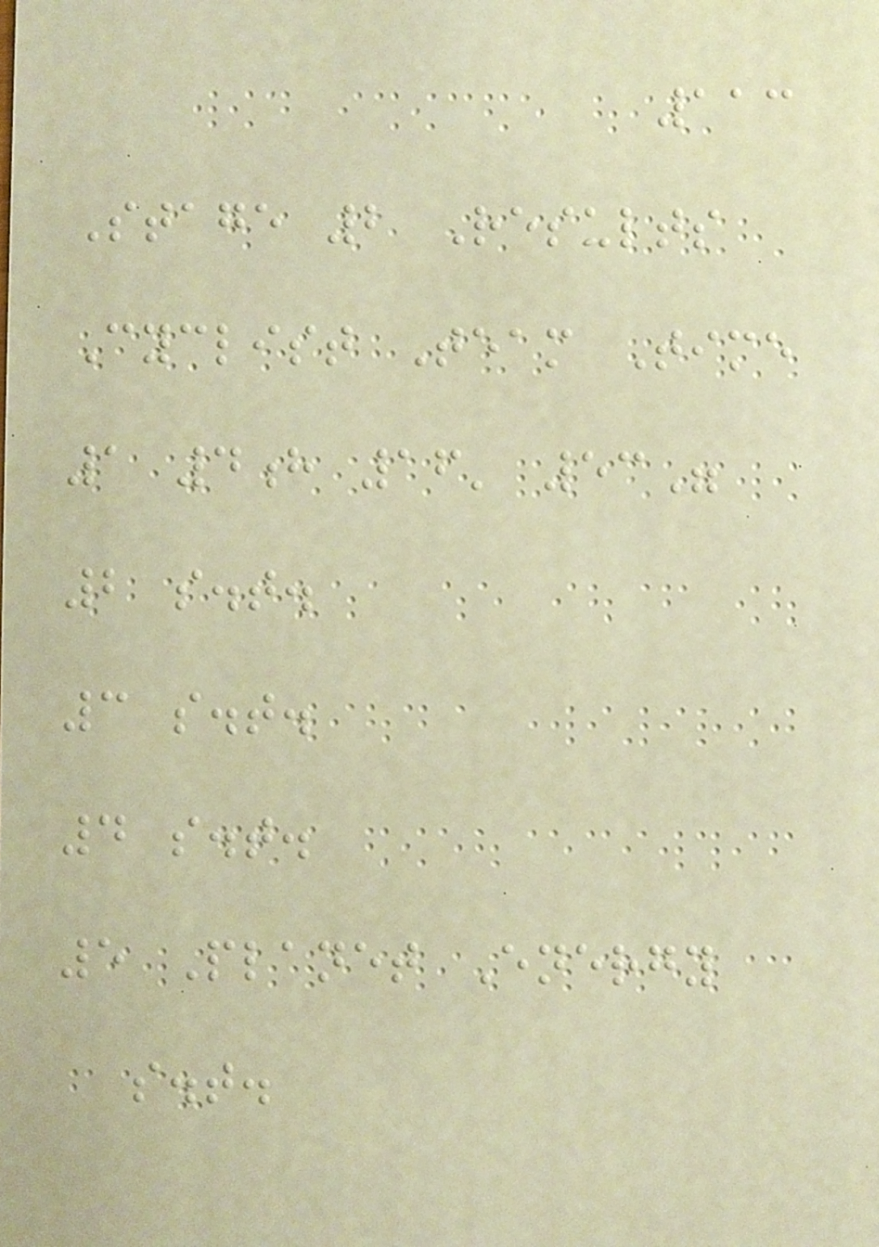113
Stage 2 Results
Cyclist Team Time
1 4h 16' 53"
2 s.t.
3 s.t.
4 s.t.
5 Planet Energy
s.t.
